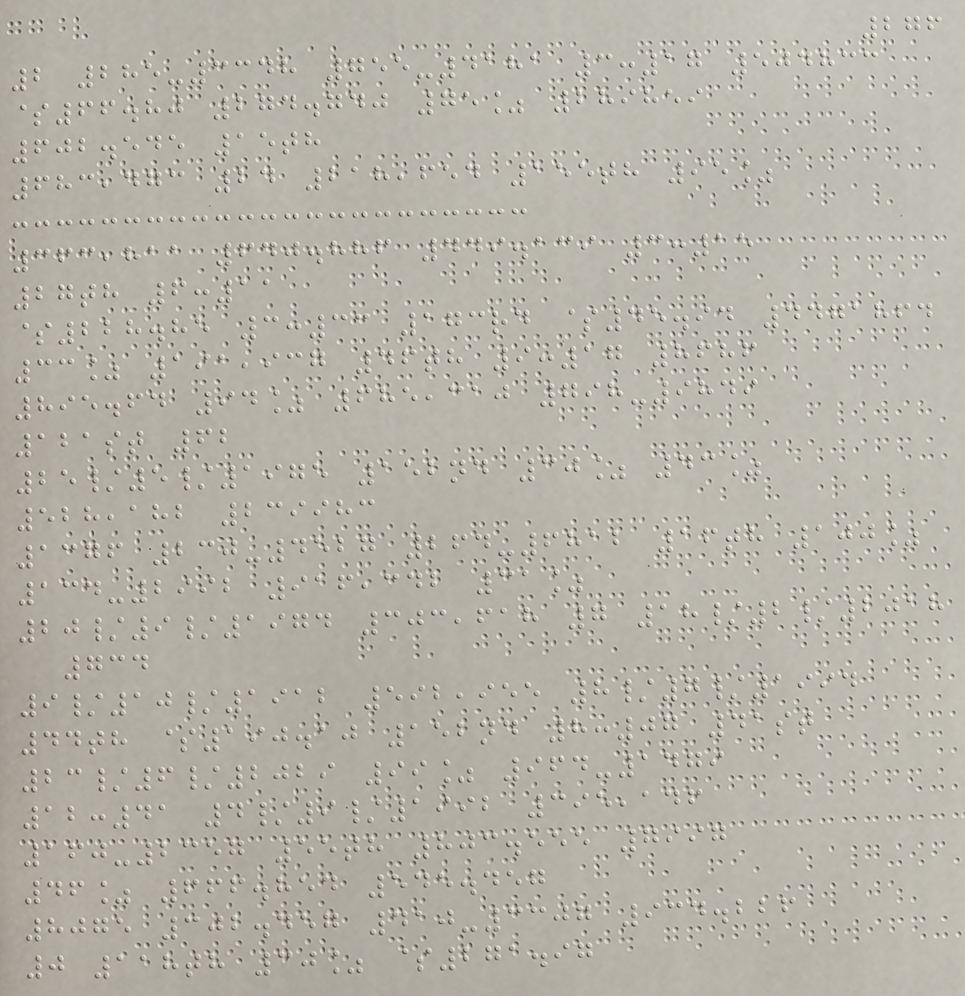276
2 285-3348 755-4181 3:17 504833
$66.80 274.740 75% 289859
602.545 15th
683,473 24 218,654 155th 95%
363,811 640.886 449.139 3:15
27th 6:11
$228.85 3:33 173rd $45.94 4471864
33% 191,937 46th 9:17 8686
895.64 94% 685,310 798-9849
121st 62
25/5/1975 152nd 30% 43%
528,182 239983
1376 230-4527 264-6812 16th 100%
134-2992 916,342 31%
20/9/1974 303,618 7 18/2/2018
734
9/10/1912 592,955 8/7/1994
44th $190.10 152nd 8:07 41st
23/6/2029 99% 964-1479
12:41 4/9/1992 395,146
160-2357 55th 803.555 7997
46% 666.854 545.457
8075 302.457 410-3307 934.226
0 118th 30% $271.97
